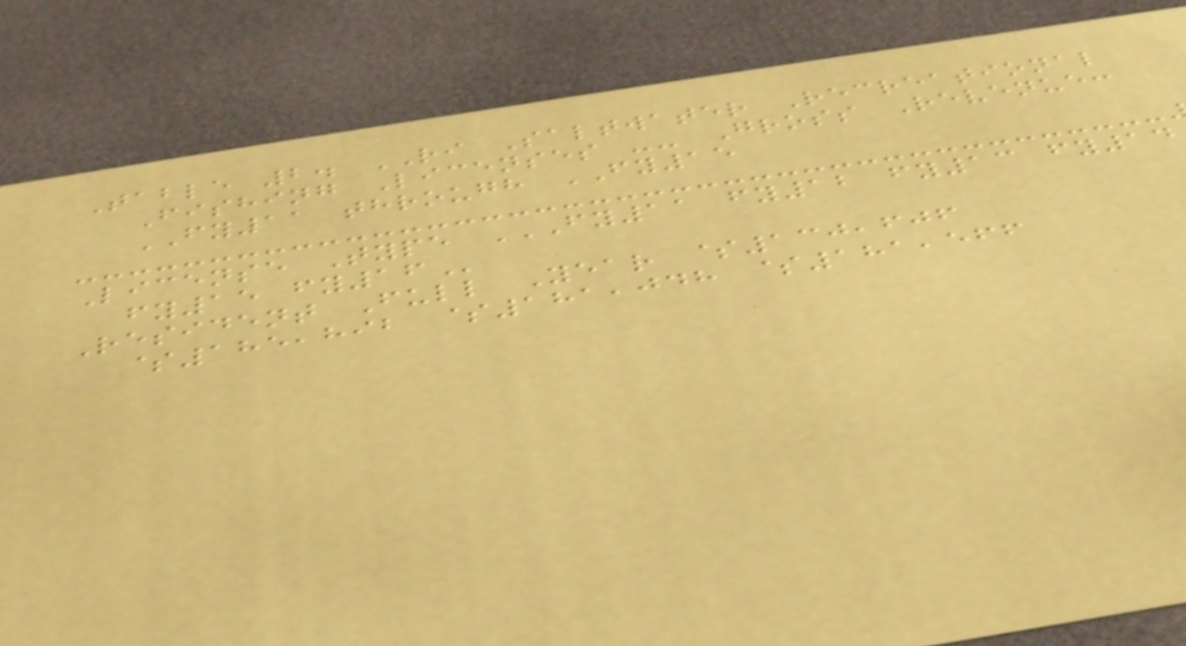Table 2. RI Saltwater Recreational
Fishing Licenses -- Gross Revenue:
FY11 through FY15
License Type FY11 FY12 FY13 FY14
FY15 FY16
Resident Full Year $130,606
$185,892 $181,048 $181,566
